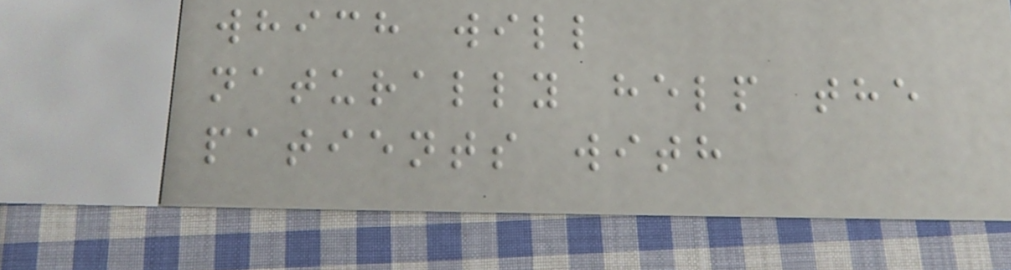which will
naturally help the
patients with
